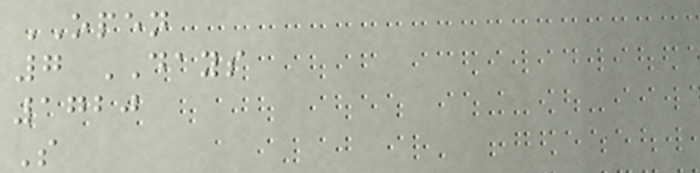OPEN
7 DAYS
1720
S
